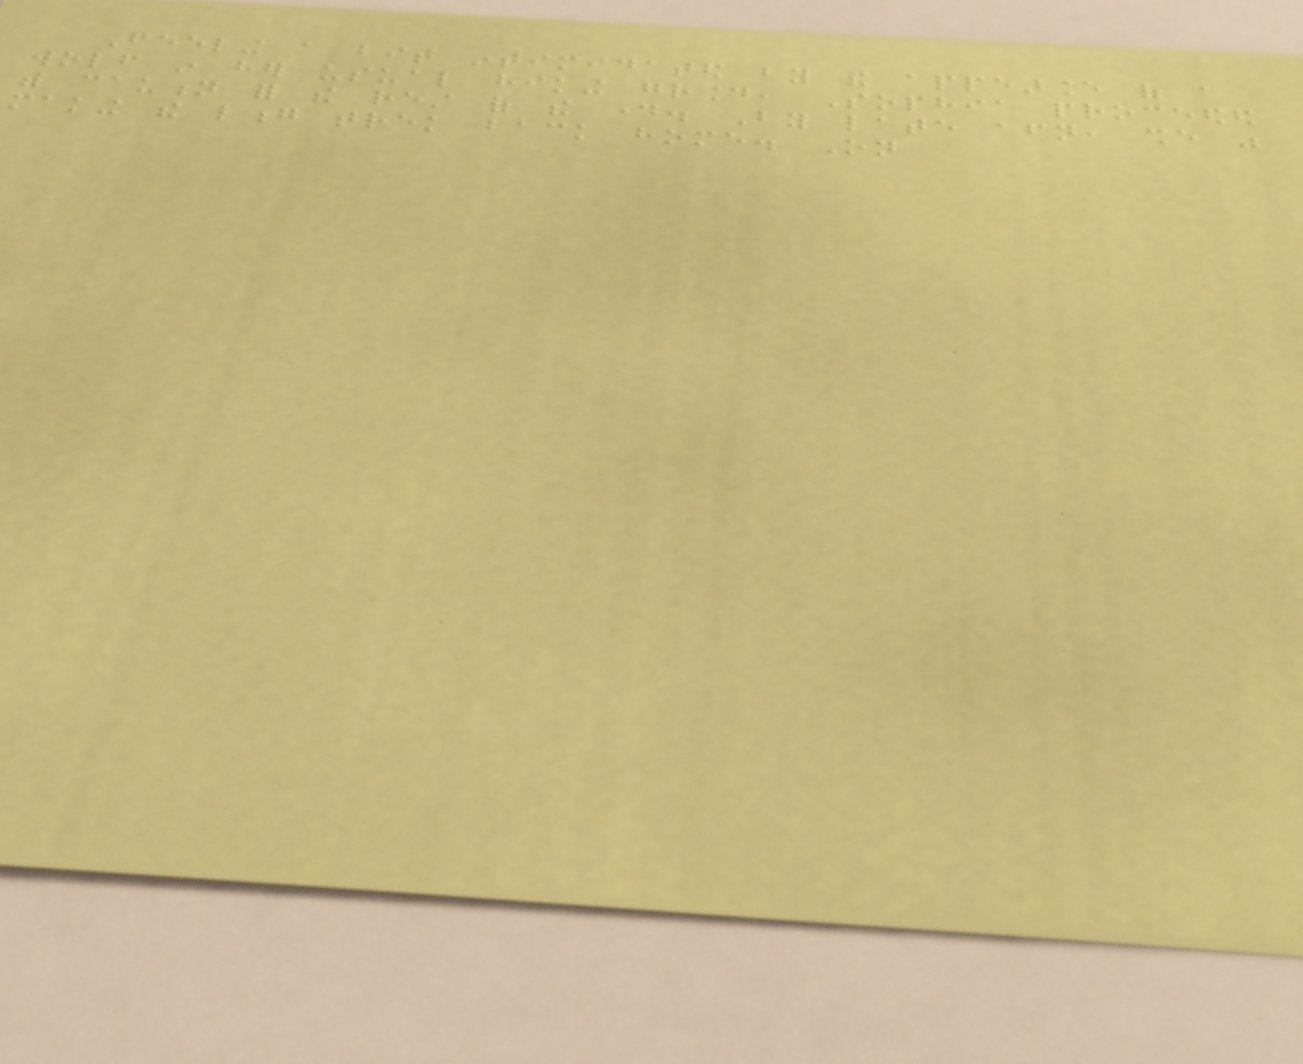Feeling a bit intimidated by the appearance of a
wolf in her usual hiking ground, Sophia proceeded
with caution for the rest of the day. By late afternoon, she was
making the long trek back home. On
